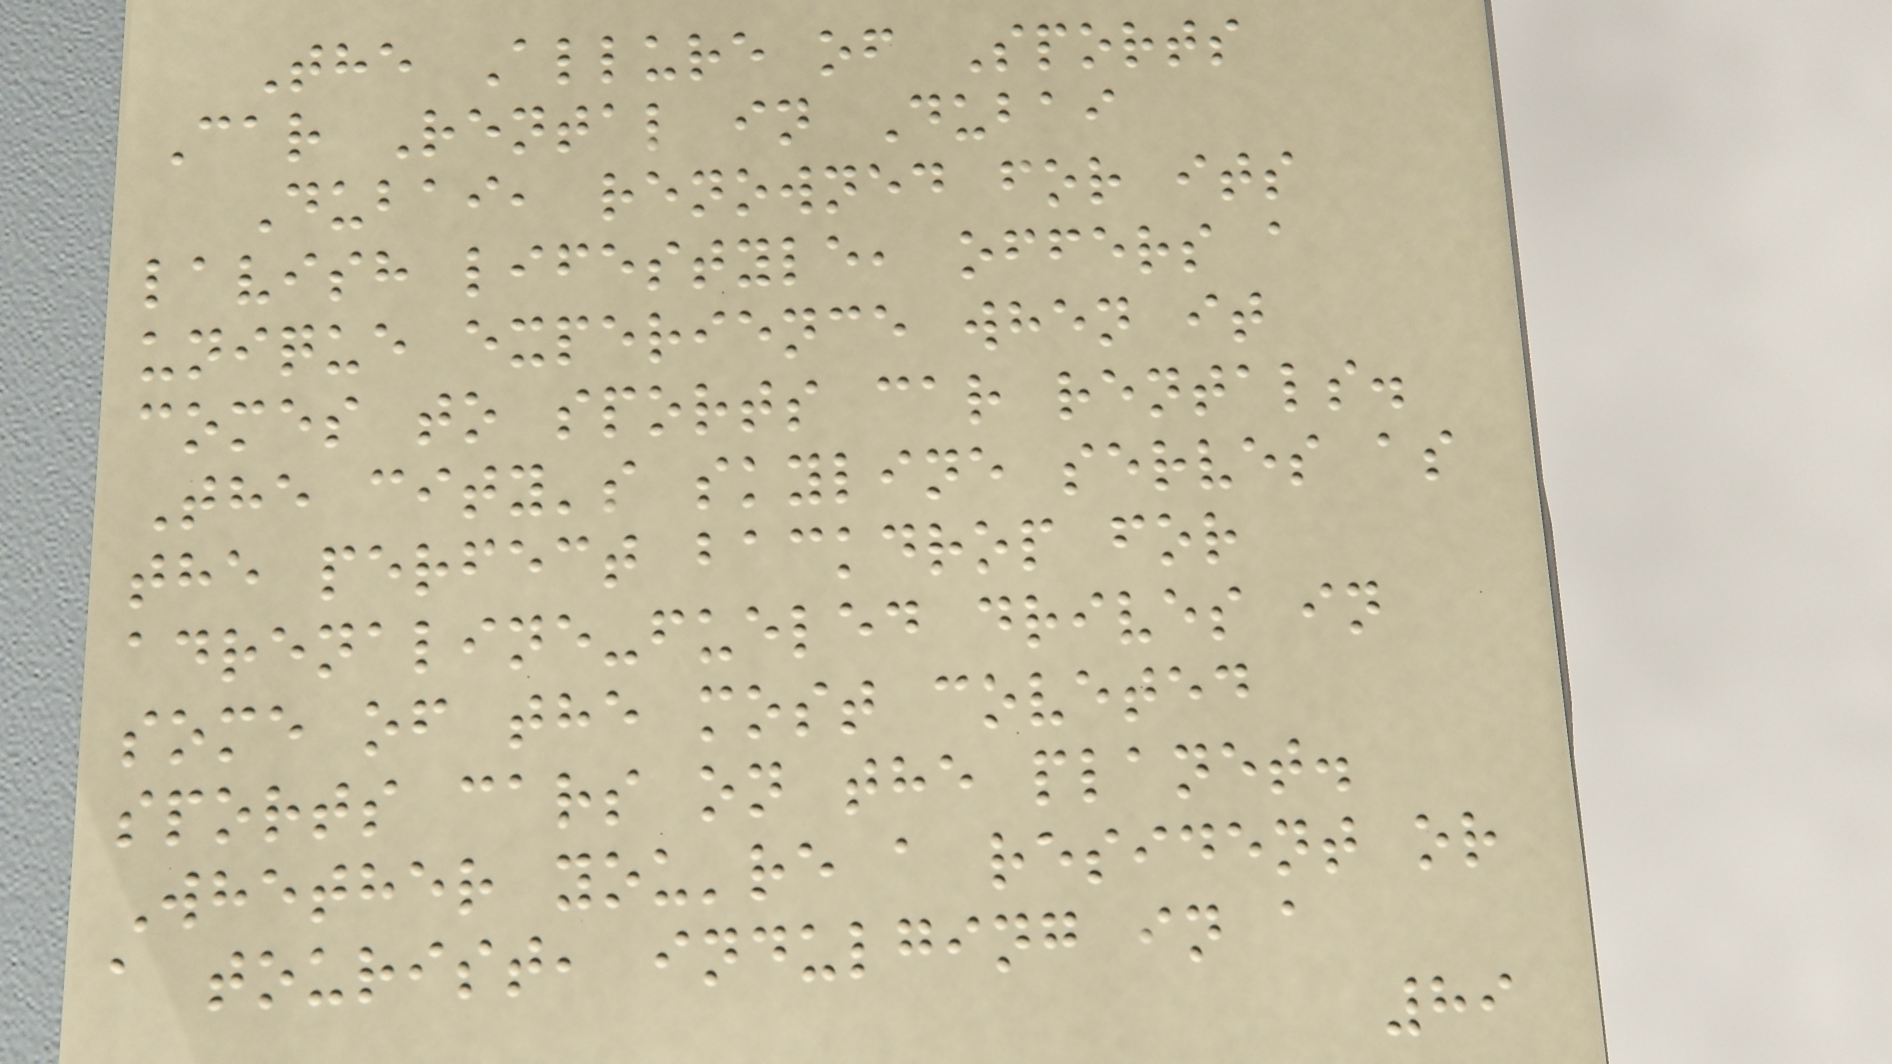The Allure of Sports
Car Rental in Dubai
Dubai, renowned for its
lavish lifestyle, offers a
unique experience when it
comes to sports car rentals.
The city's skyline serves as
the perfect backdrop for
adrenaline-fueled drives in
some of the most coveted
sports cars on the planet.
Whether you're a resident or
a tourist, indulging in a
89
